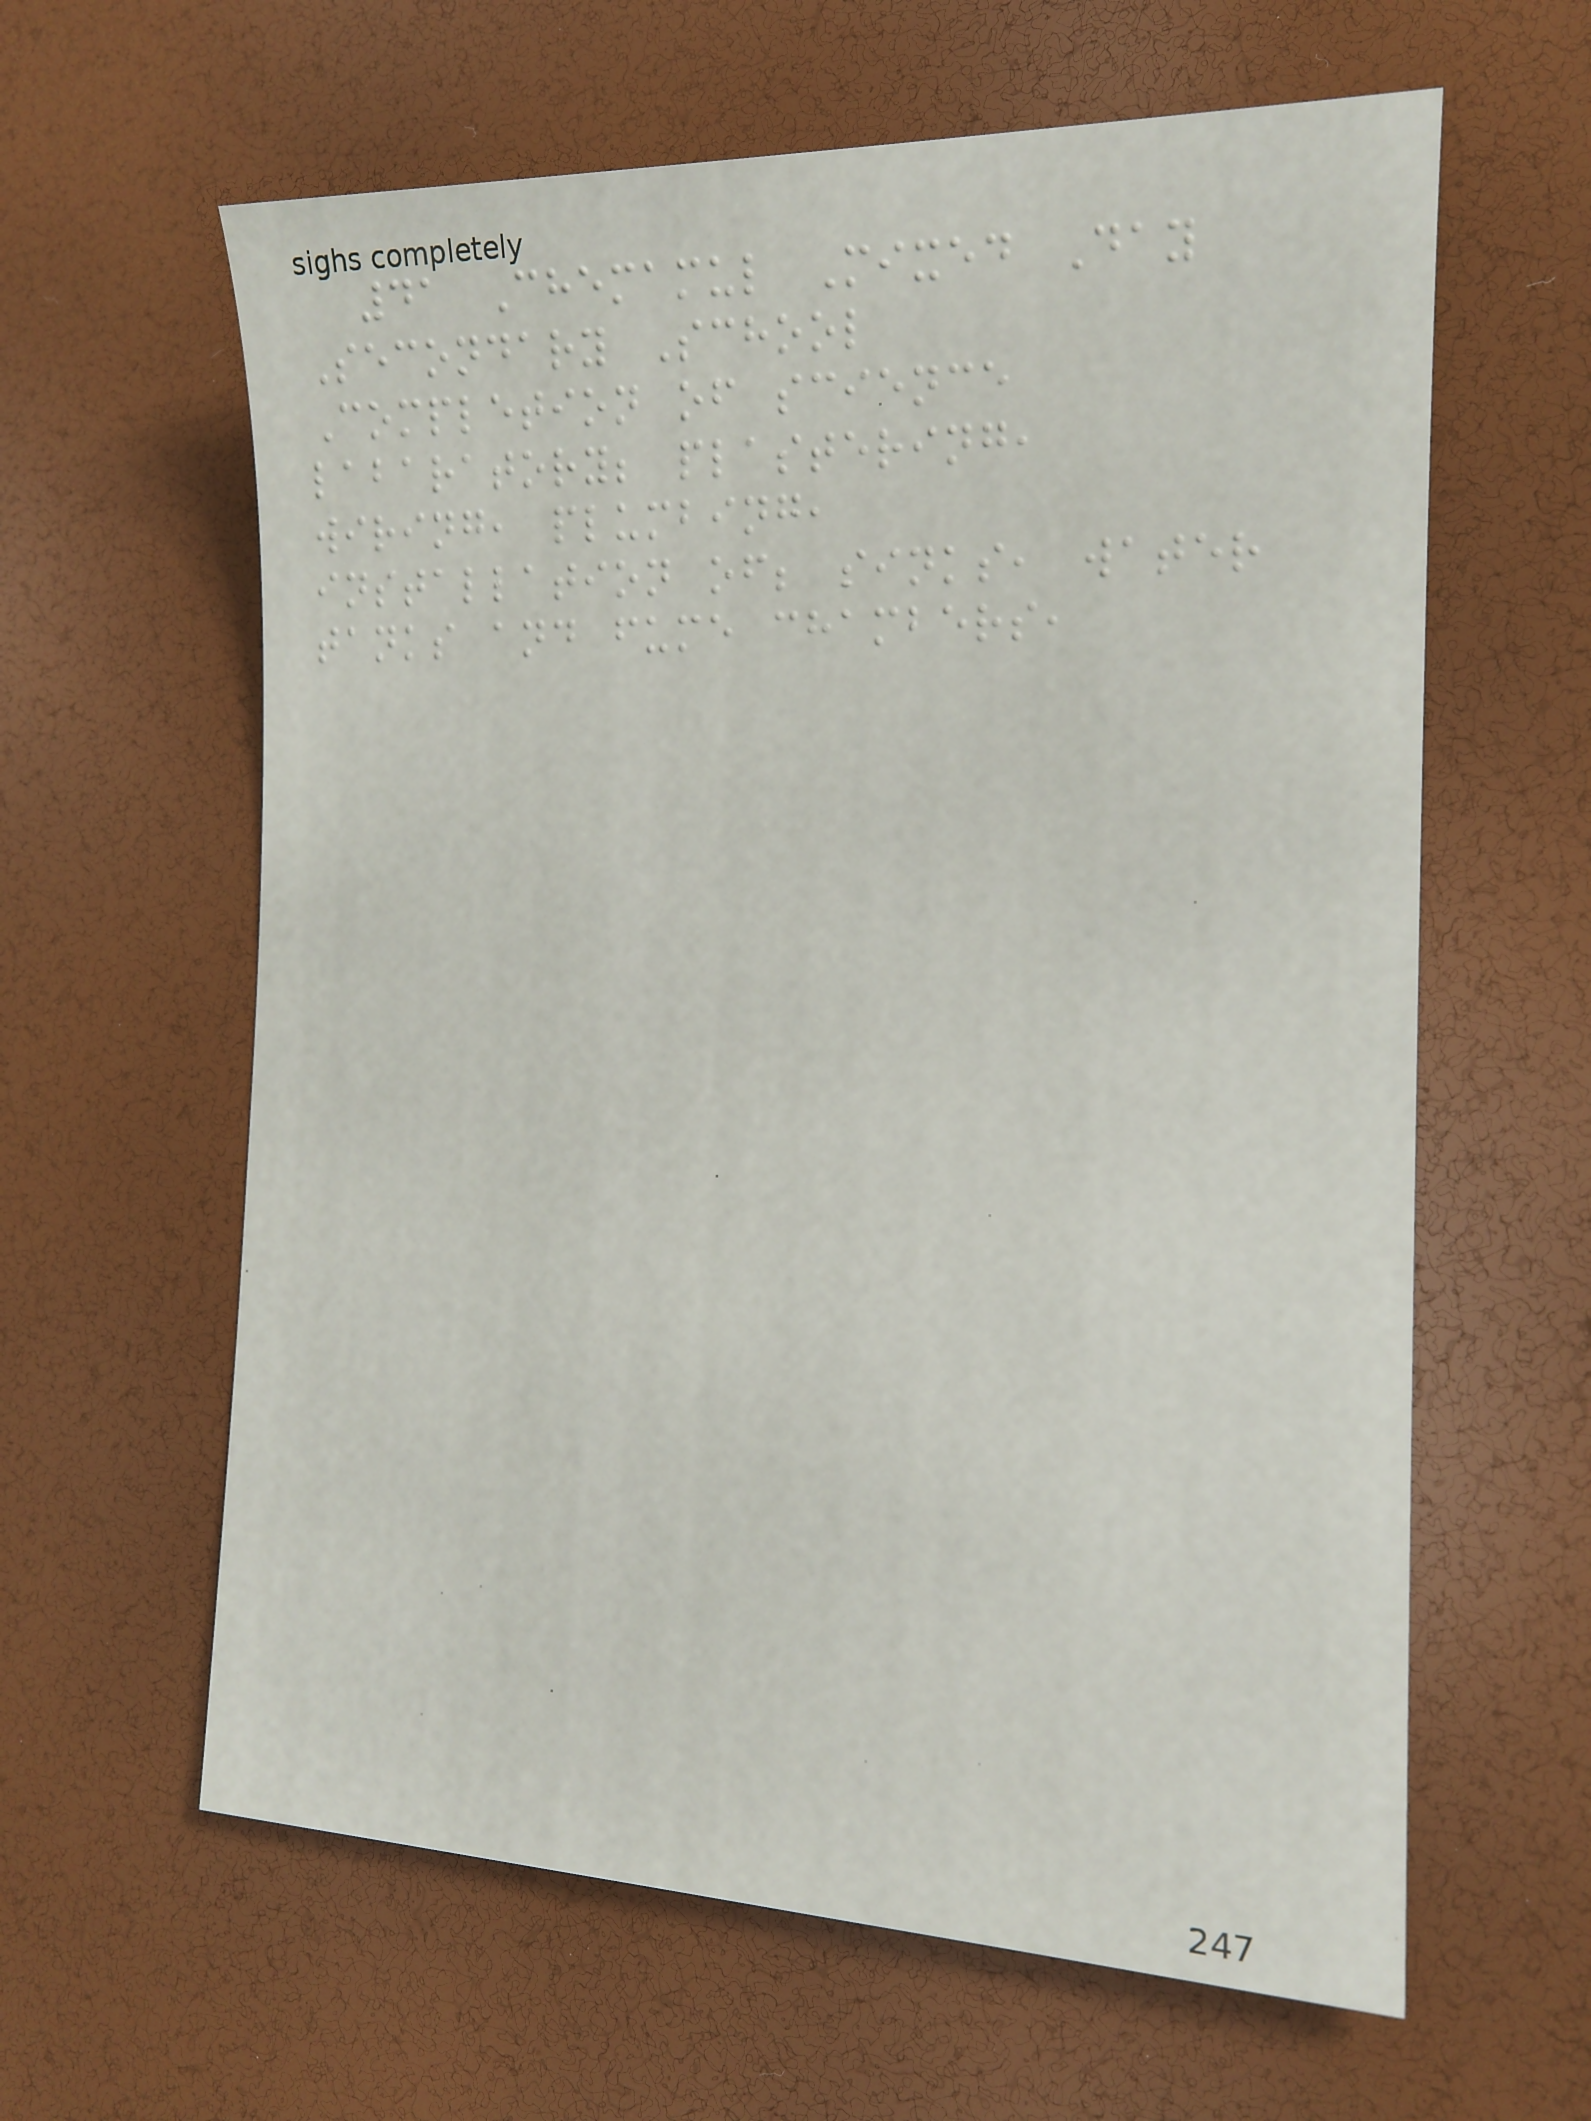41 Chemamul Mixed Day
Secondary School
Completion of science
labaratory; plastering,
wiring, plumbing,
installation of; sinks, water
tanks and fume chambers,
